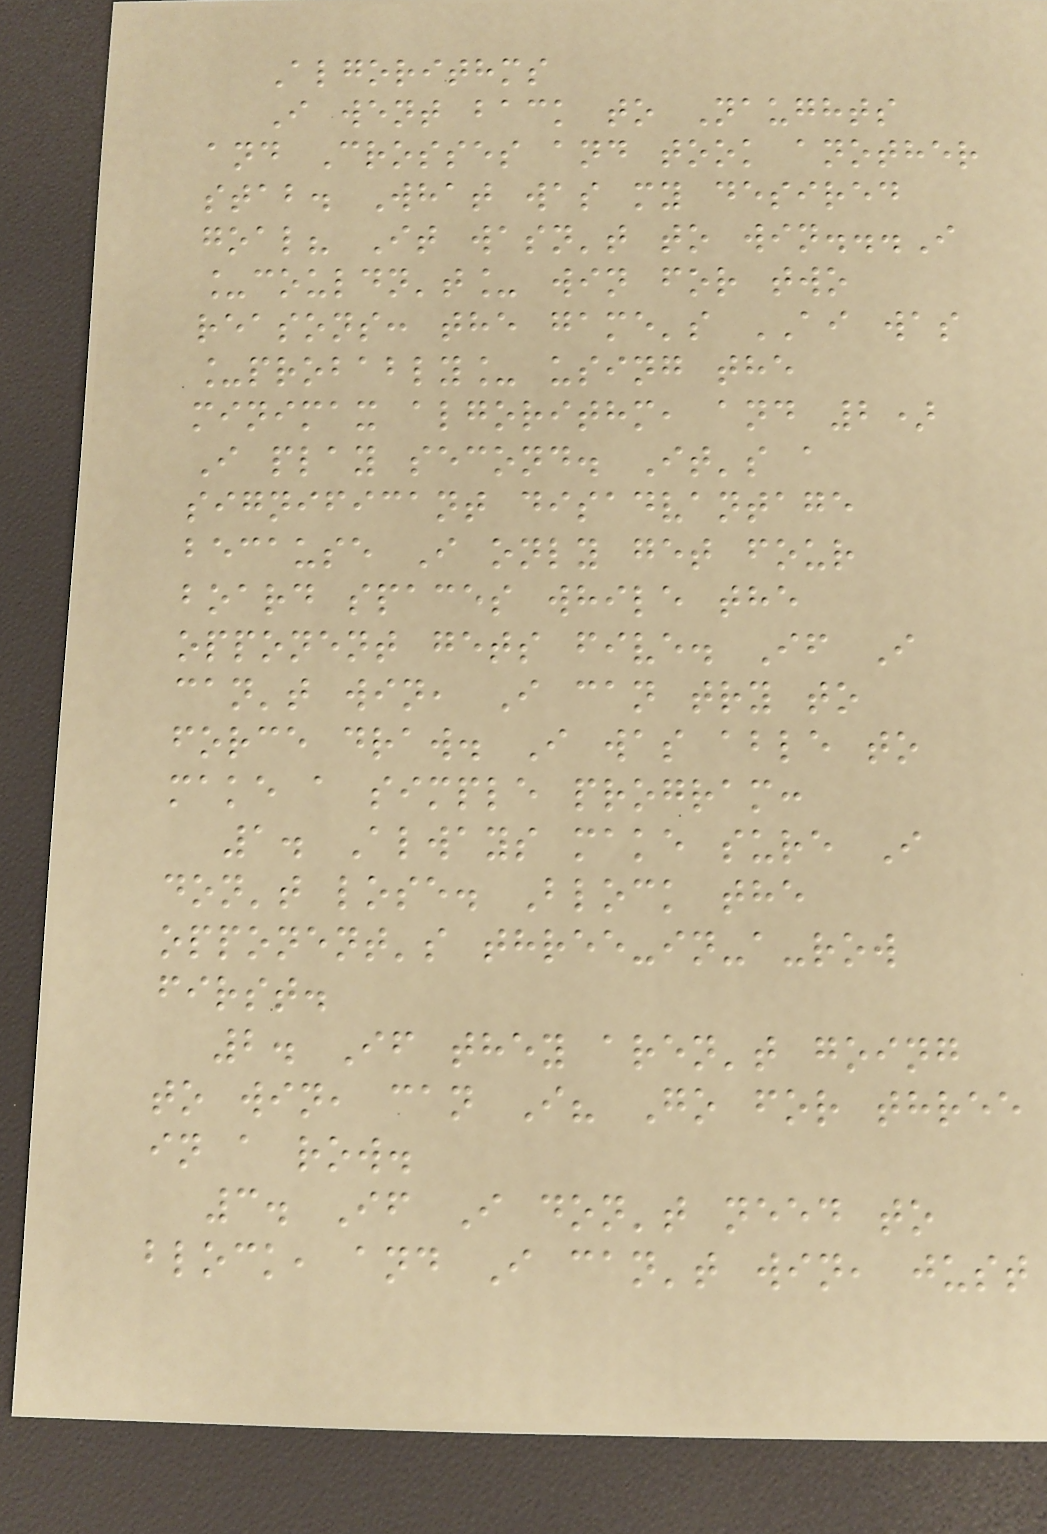Algorithms
I went back to Naughts
and Crosses and took another
stab. What was my desired
goal? It wasn't to win...I
_couldn't_ win for two
reasons: the game's AI was
_probably_ using the
minimax algorithm, and 2)
I play second. It's a
significant disadvantage
because I only get four
board spaces while the
opponent gets five. If I
can't win, I can try to
force draw. I was able to
make a simple program:
1. Always make sure I
don't lose. Block the
opponent's three-in-a-row
first.
2. If they aren't going
to win, can I? Go for three
in a row.
3. If I don't need to
block, and I can't win, just
